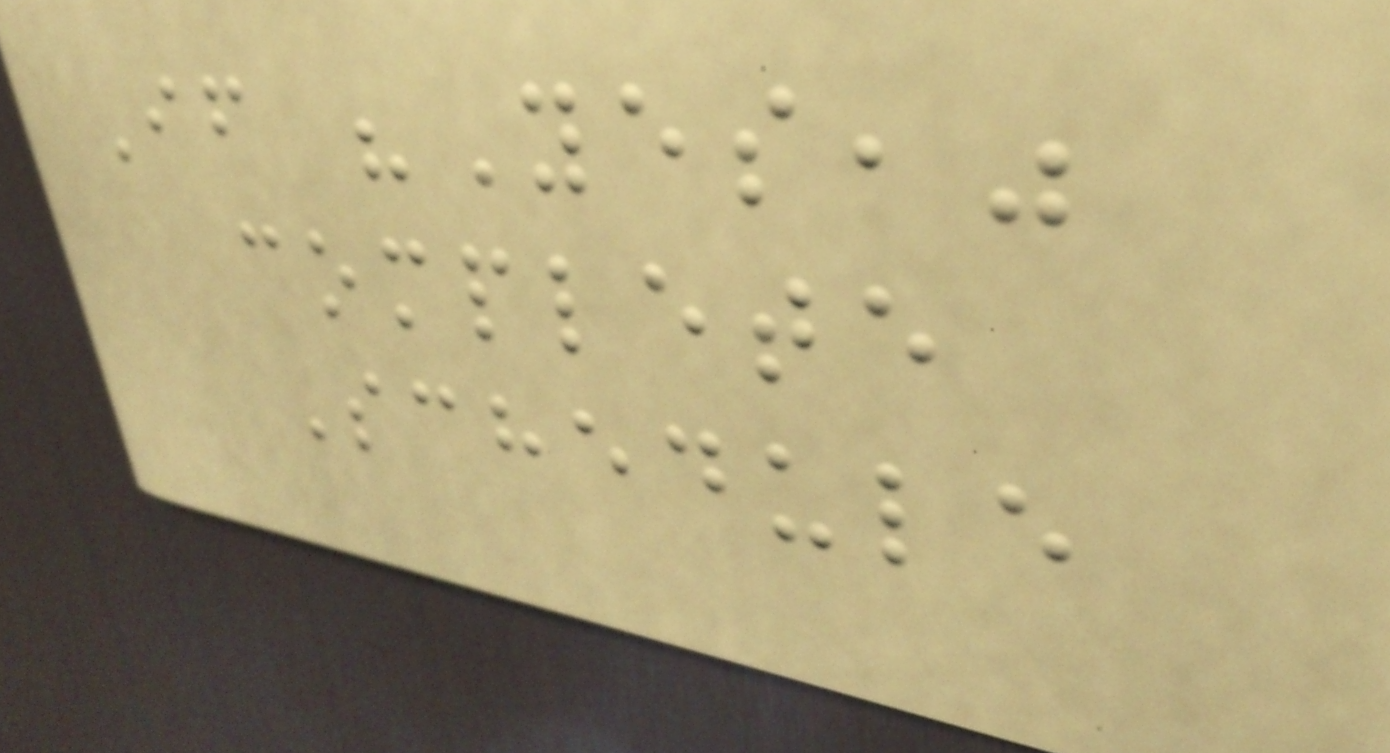If "Yes,"
complete
Schedule
